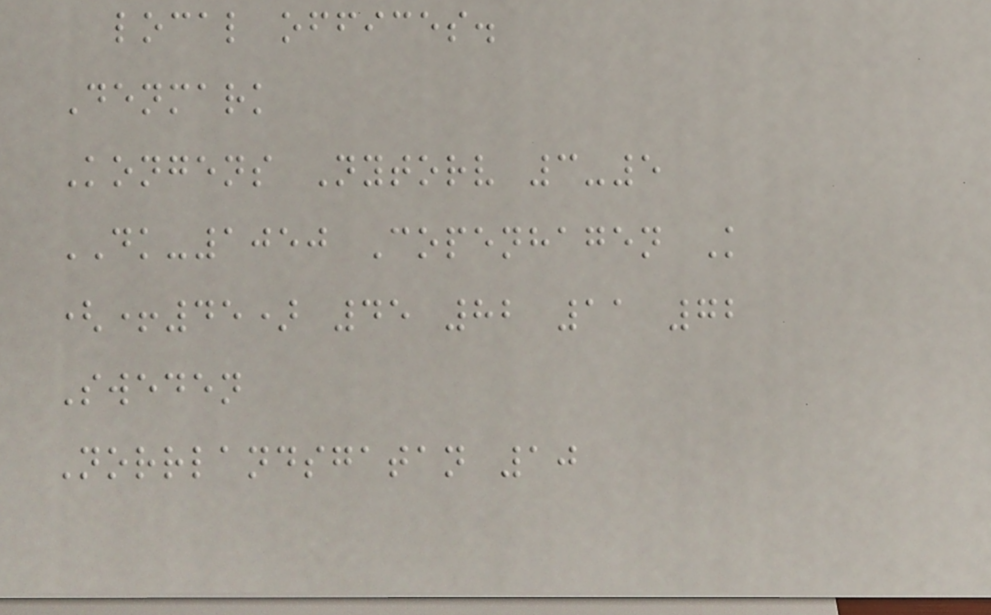local offices.
Denmark
Kongens Nytorv 3-5
DK-1050 Copenhagen K
(+45) 45 82 11 72
Sweden
Norrlandsgatan 10
